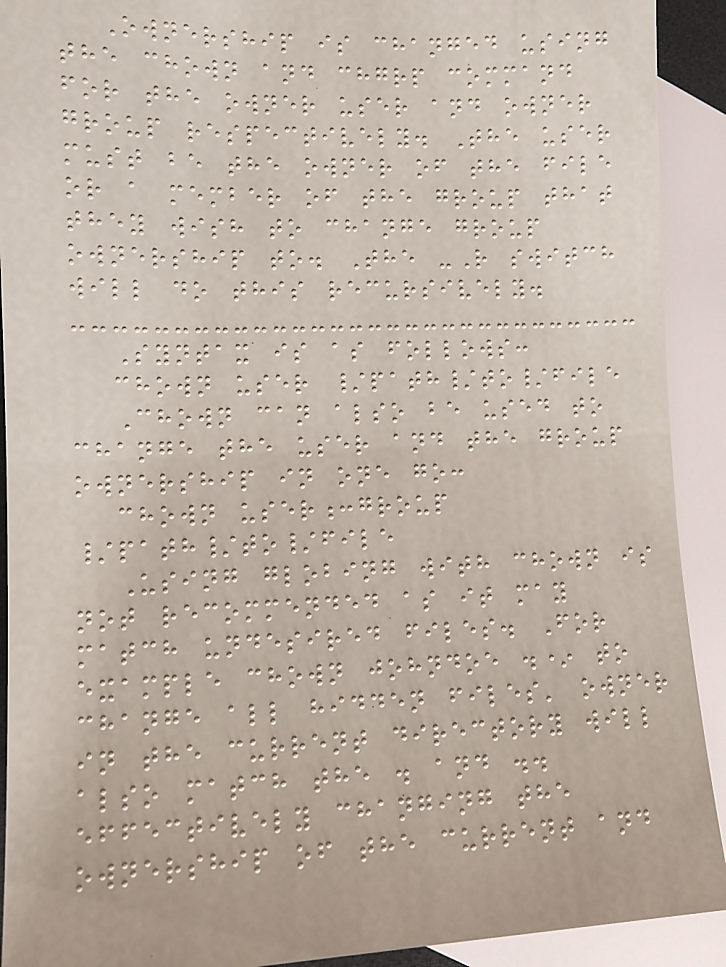Ownership is changed using
the chown and chgrp command
for the owner user and owner
group respectively. The user
must be the owner of the file
or a member of the group that
they wish to change group
ownership to. The -R switch
will do this recursively.
Syntax is as follows:
chown user /path/to/file
Chown can also be used to
change the user and the group
ownership in one go:
chown user:group
/path/to/file
Using globing with chown is
not recommended as it may
match undesired files. For
example chown johndoe .* to
change all hidden files' owner
in the current directory will
also match the . and ..
effectively changing the
ownership of the current and
